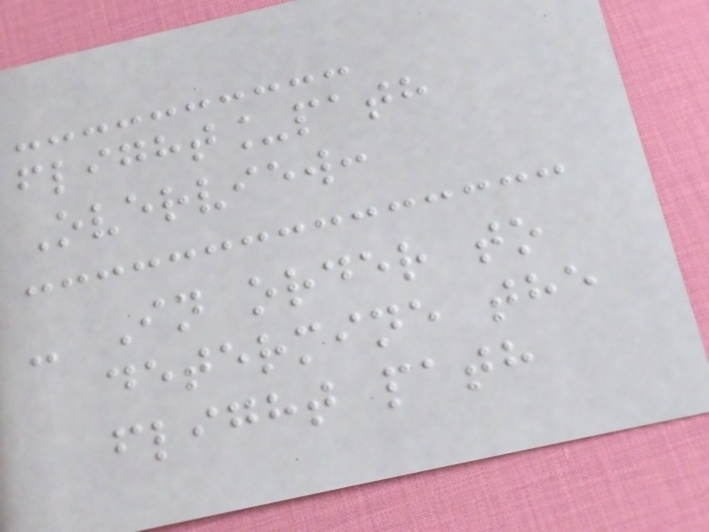flight_path
Overview:
- In order to
determine the
flight path
